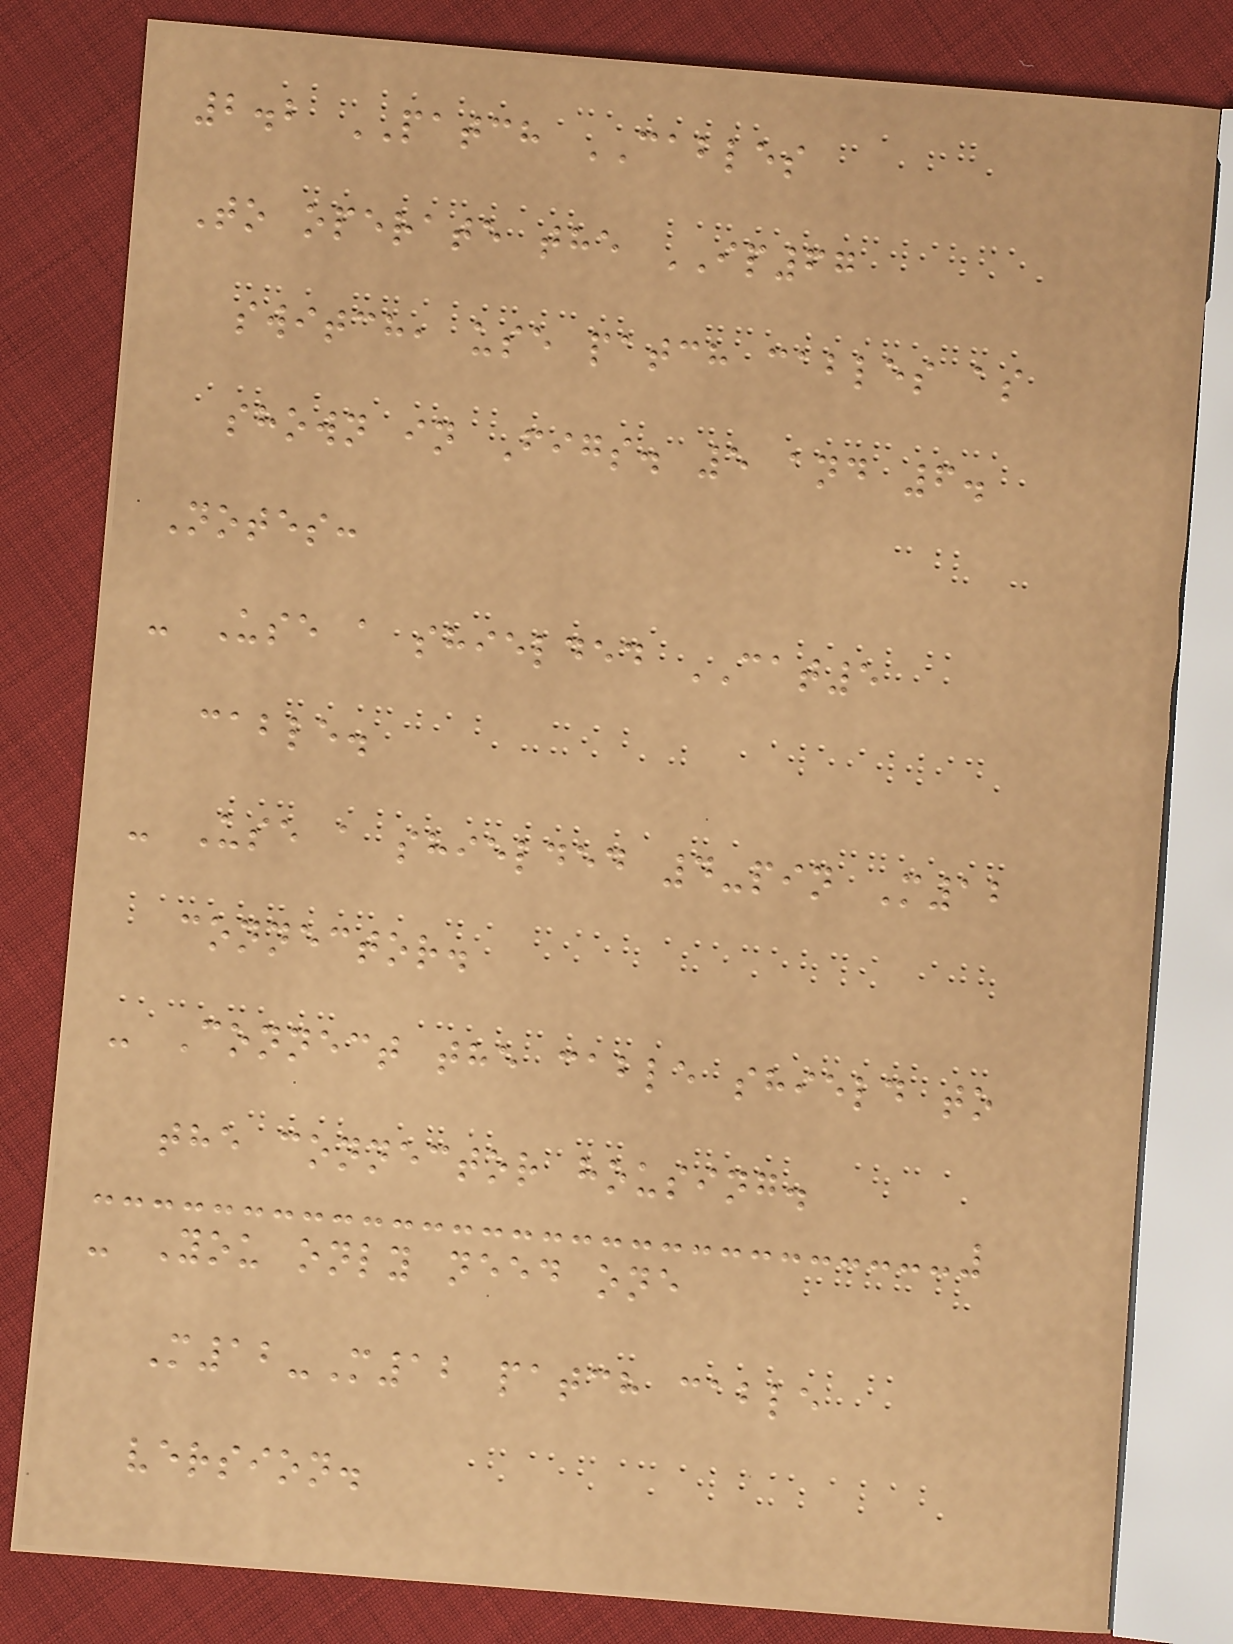2.2 PATCH CABLES
To operate the IP67
switch, use patch cables as
shown in Figs. 5 and 6.
Notes:
- Use a shielded CAT5
cable.
- Use a shielded 4-pin M12
connector.
- Connect the cable shield to
the connector housing.
- You only need one
M12-M12 patch cable
version.
